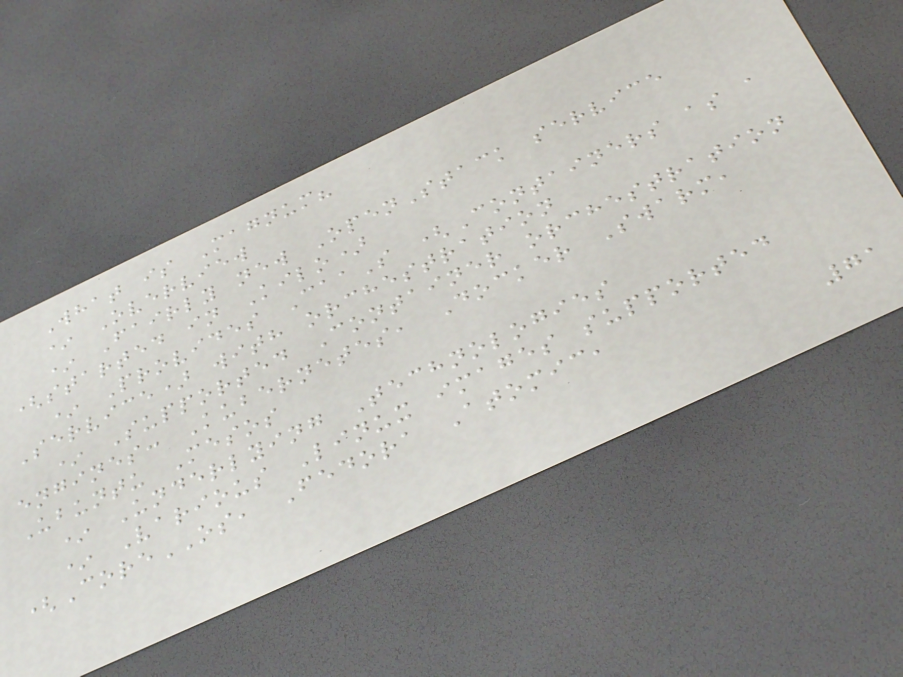What is Magnum?
* Overview
* Fairly new OpenStack service
(started in Kilo)
* Provides CaaS (Containers as a
Service) with orchestration
* Supported Container orchestration
engines: Kubernetes, Docker Swarm,
Ubuntu Mesos
* Underlying Technologies
* Various Linux images supported
(CoreOS, Fedora Atomic,
71
